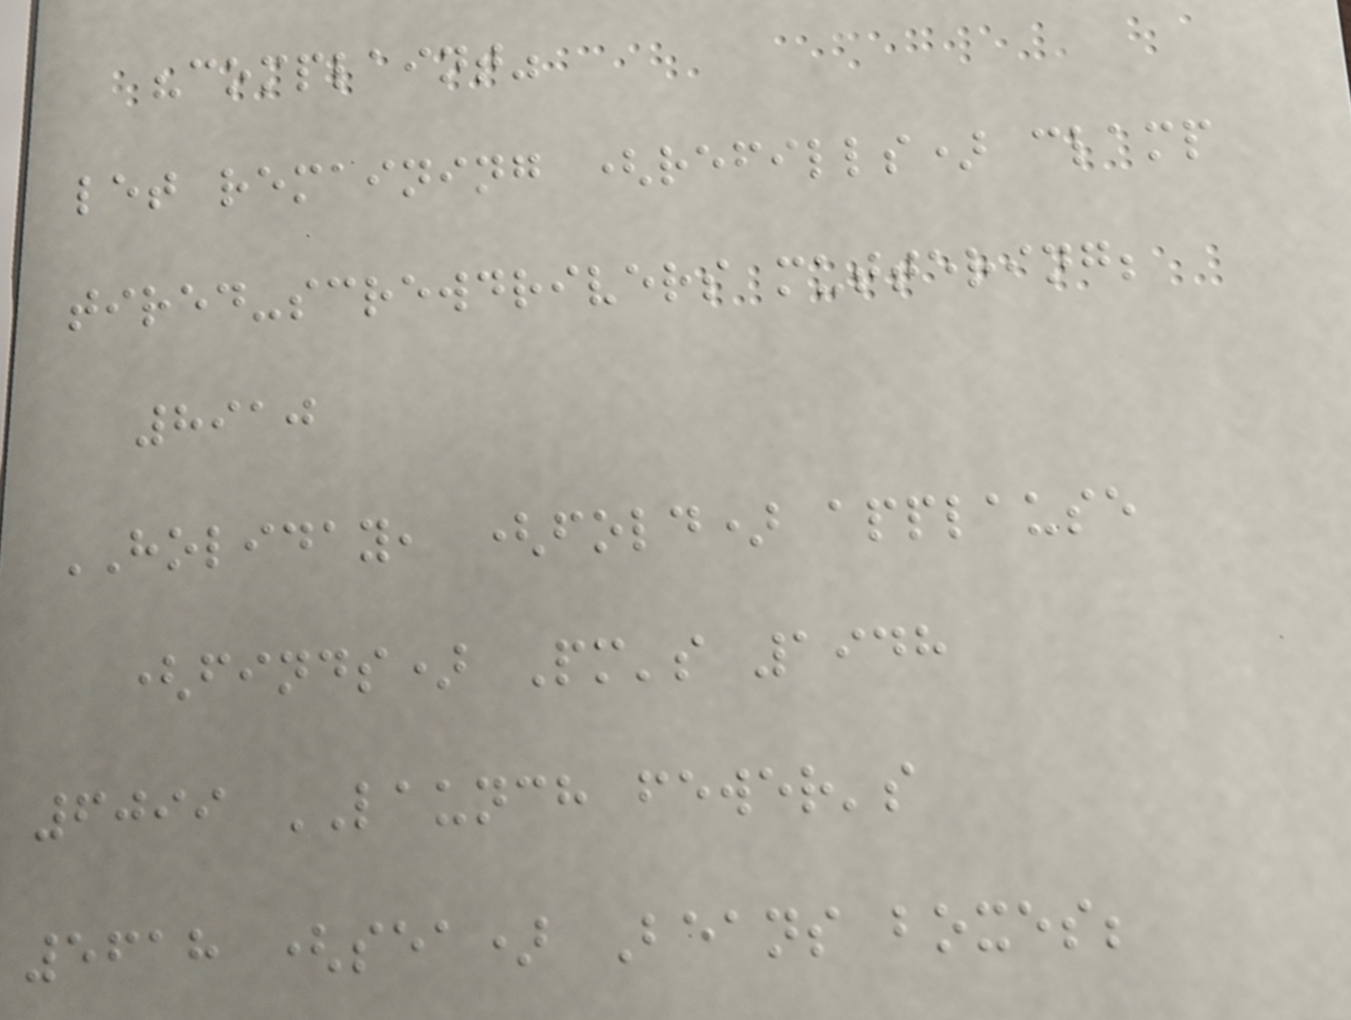"complaint"
let remaining (refills) clamp
tired-screwdrivers muttering;
8910
HOLIDAY, (fold) applause
(finds) Pm's 1948
6099 LAUNCH fewer's
5618 (sea) Beans boxes;
